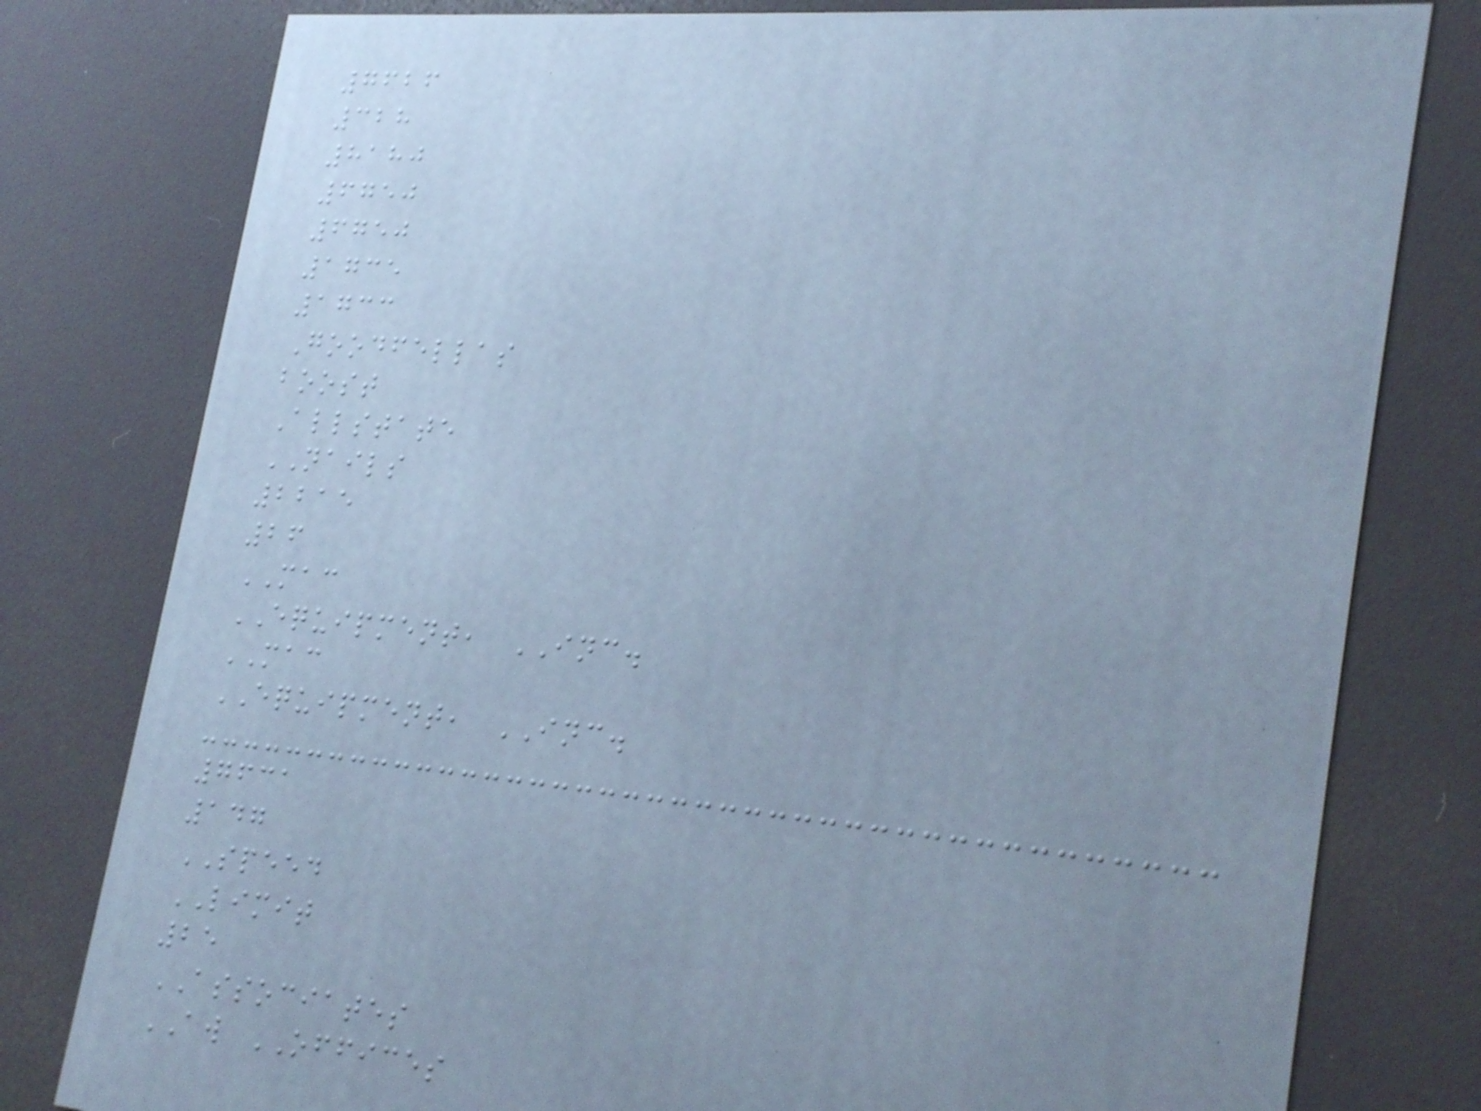7626
328
8180
6750
6750
1735
1733
Goodfellas
boost
Allstate
NAILS
2215
26
MAC
EQUIPMENT, INC.
MAC
EQUIPMENT, INC.
7631
147
SPEED
LIMIT
25
ASSOCIATES
AW OFFICES
